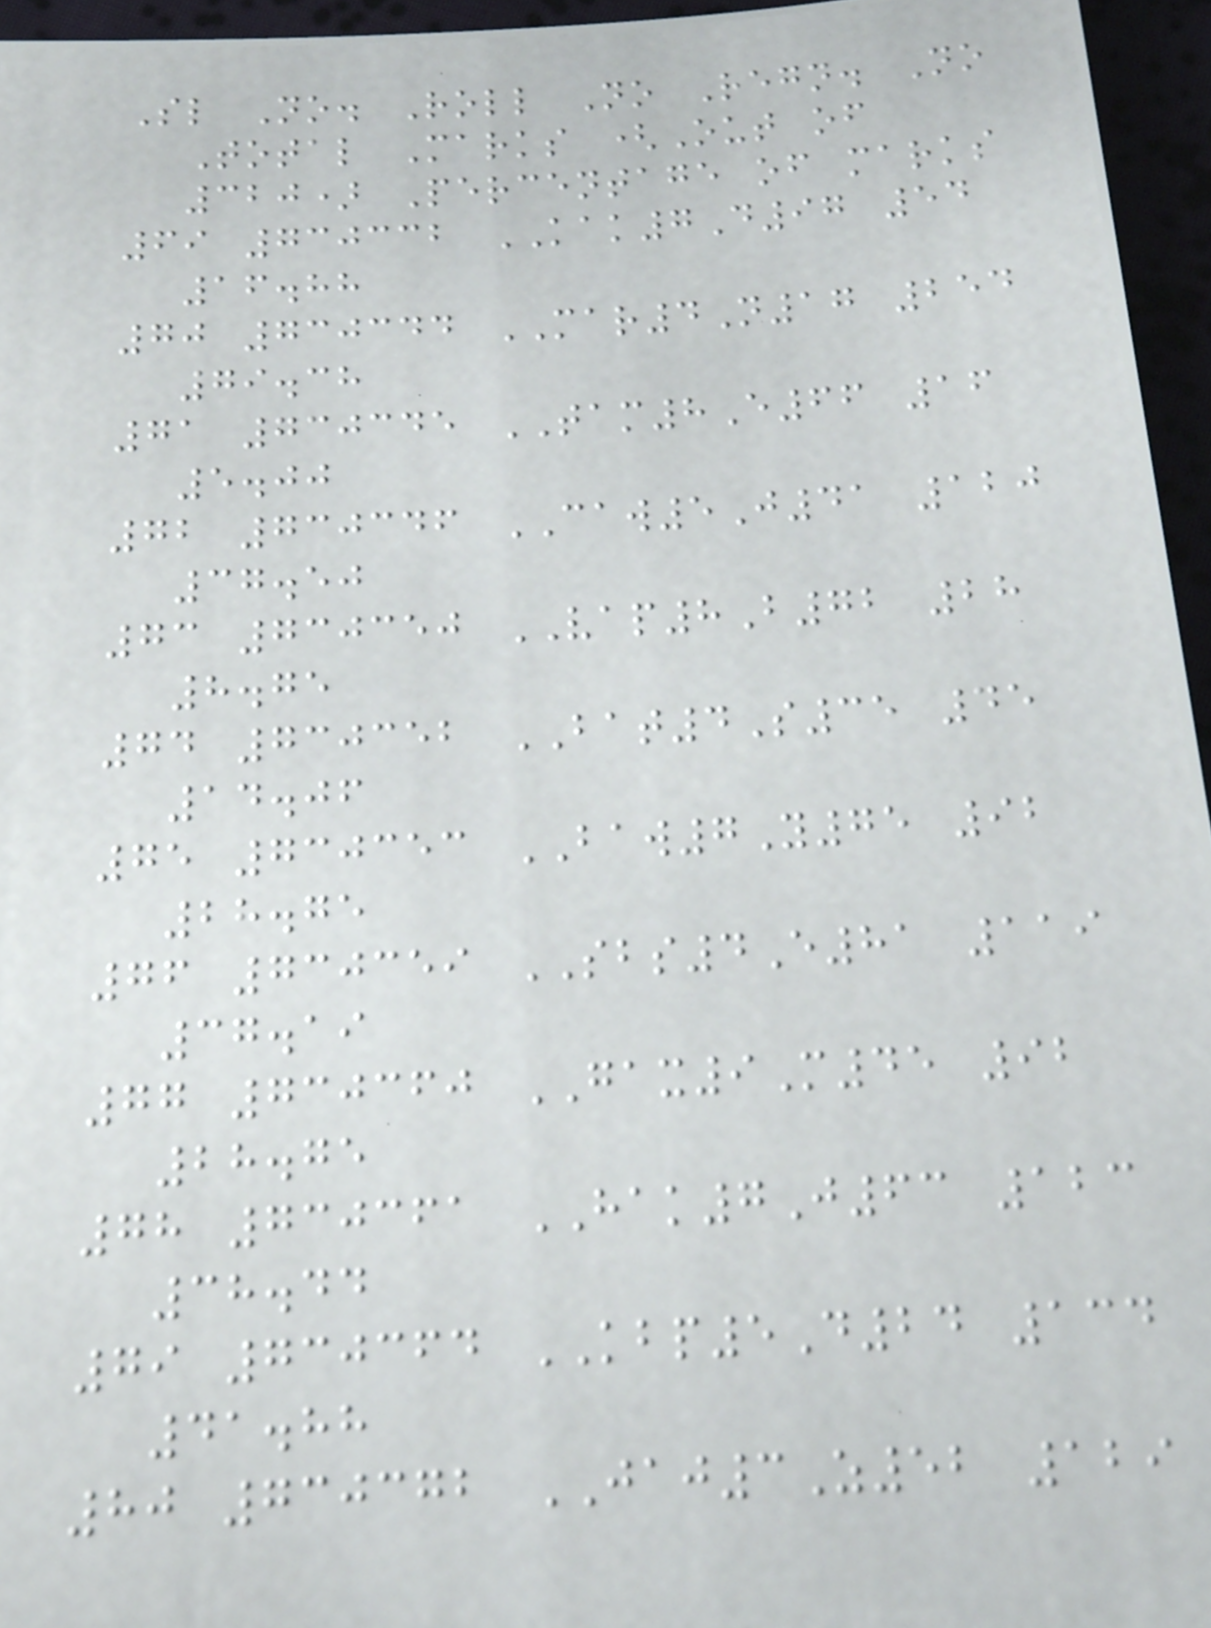Sl No. Roll No Regn. No
Total Marks (Out of
320) Percentage of marks
69 730332 KAK7D97 54
16.88
70 730344 MAR4N17 254
79.38
71 730345 TAM8E66 16
5.00
72 730346 CAW5J41 120
37.50
73 730350 VAP8B72 28
8.75
74 730352 BAT4S35 45
14.06
75 730353 BAW7Y75 92
28.75
76 730359 SBS4E81 119
37.19
77 730360 GAX9M45 92
28.75
78 730361 HAK7J63 123
38.44
79 730364 KBP5D24 134
41.88
80 730372 JAJ3Z52 129
